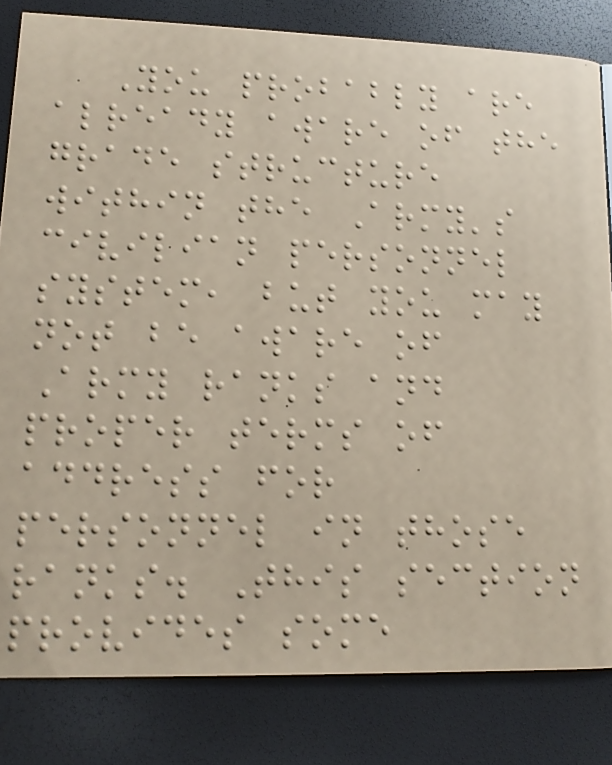You probably are
already aware of the
grade structure
within the Army's
civilian personnel
system, but you may
not be aware of
Army ranks and
proper terms of
address for
personnel in those
ranks. This section
provides some
